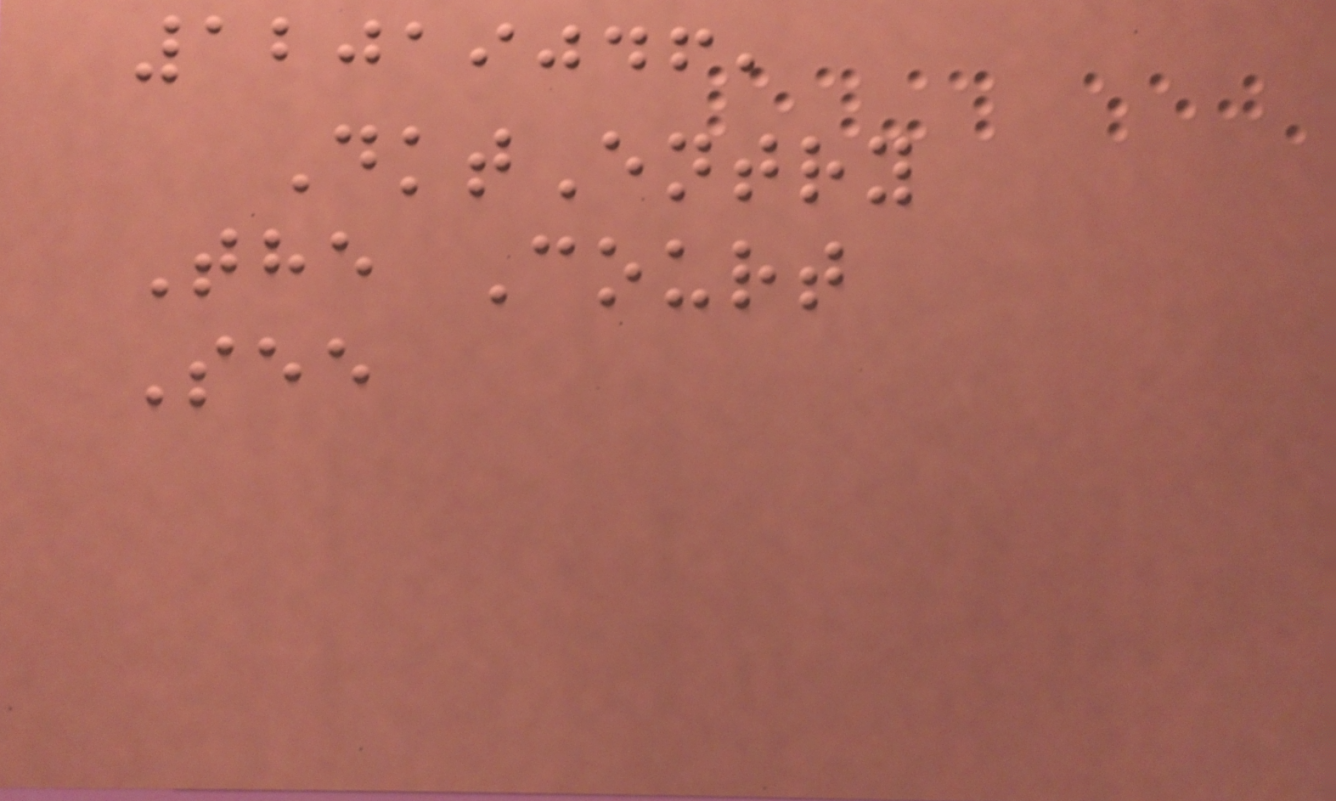12019046,
DktEntry
The Court
See
